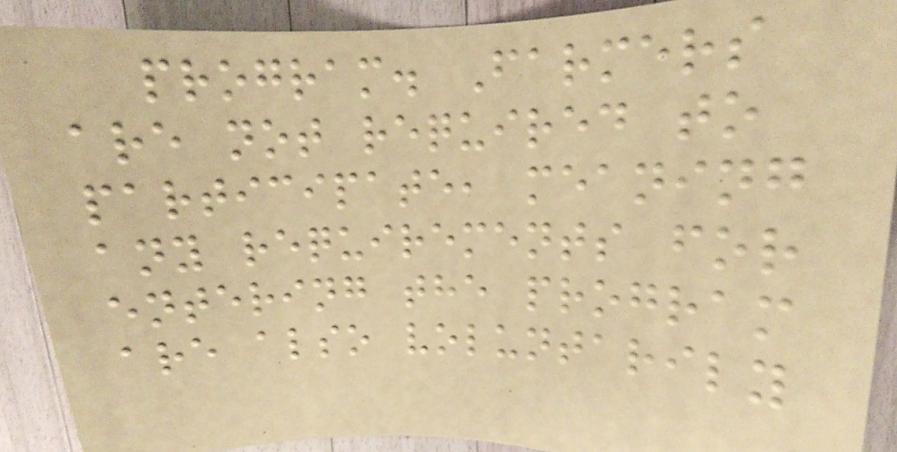program. Farmers
are not required to
participate, meaning
any requirements for
entering the program
are also voluntarily
